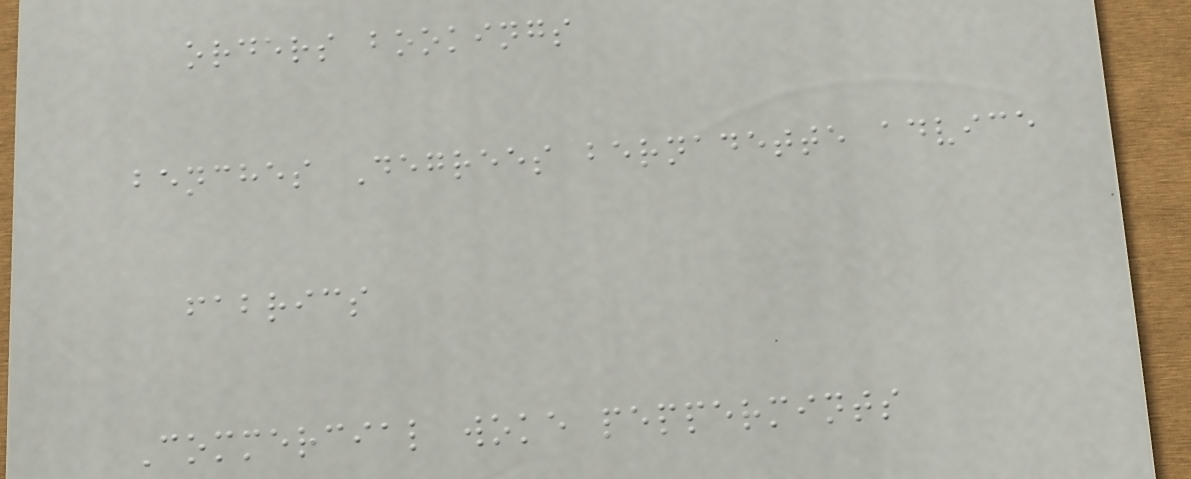orders bookings
benches Degrees bernadette advice
fabrics
Commercial woke peppermints
